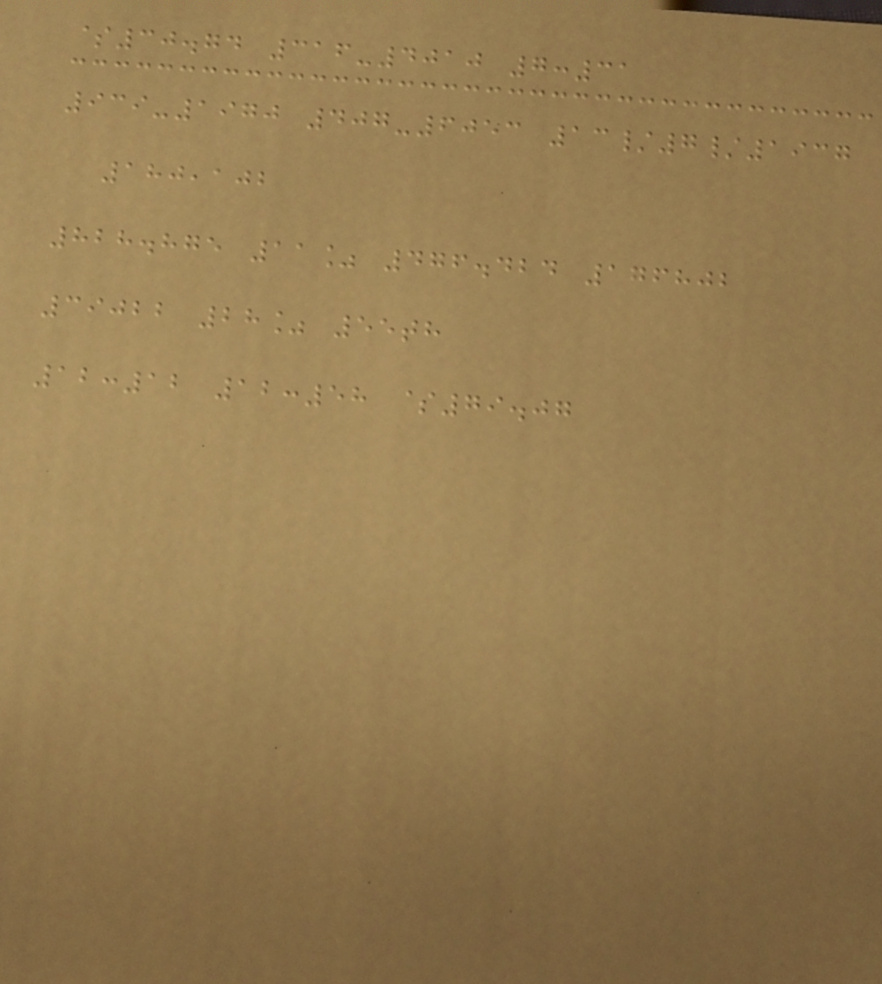$30.74 316-4010 7:31
939-1970 407-6053 13/7/1937
180,102
828.875 11% 476.424 176802
39022 28% 55th
12:12 12:58 $79.07
